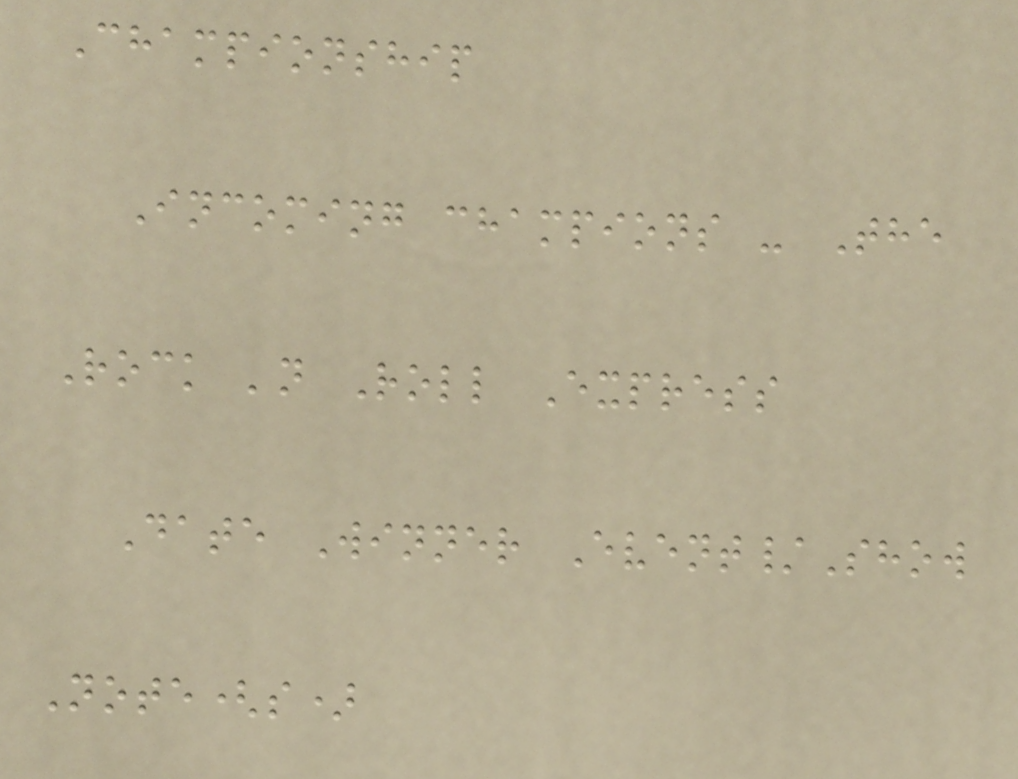Championship
Incoming champions - The
Rock 'n Roll Express
Date Winner Event/Show
Note(s)
